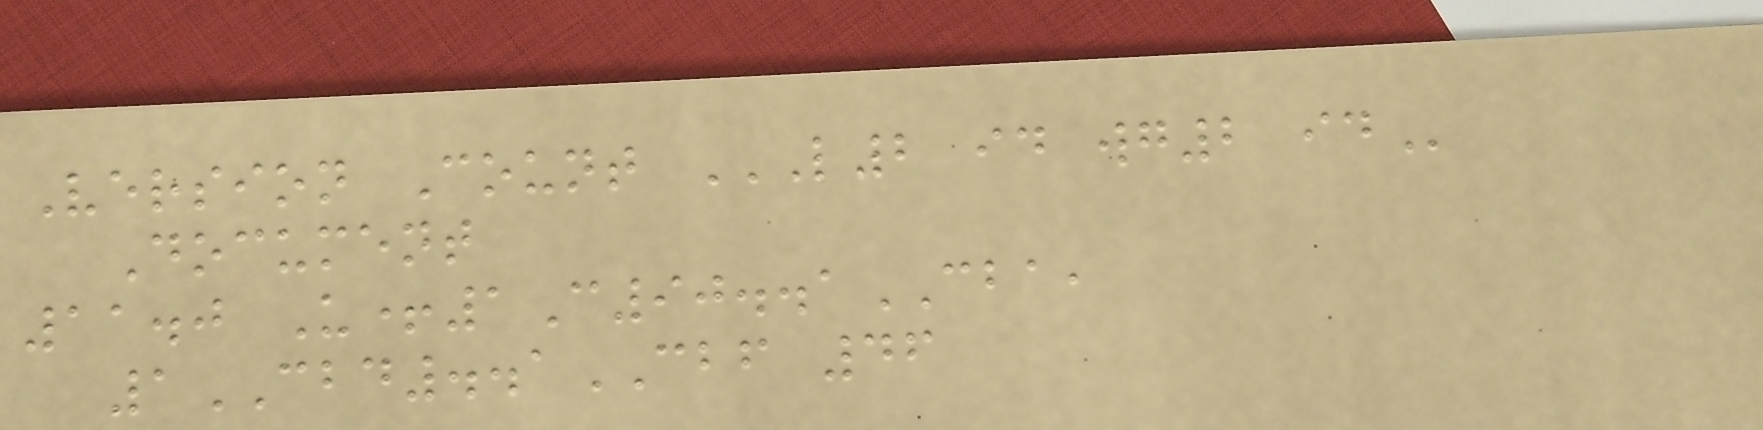Version Count L2 ID WG2 ID
Document
11.0 U+1C90..1CBA,
1CBD..1CBF 46
